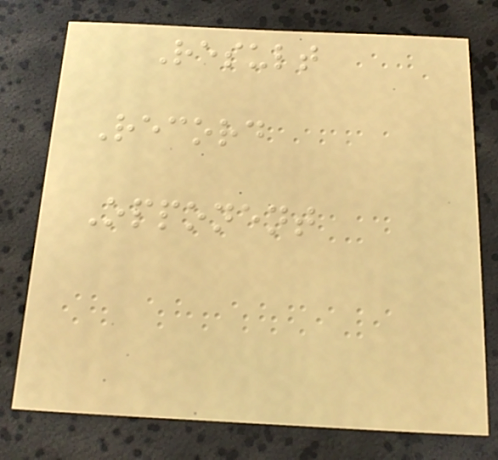Result
Record
Opponent
